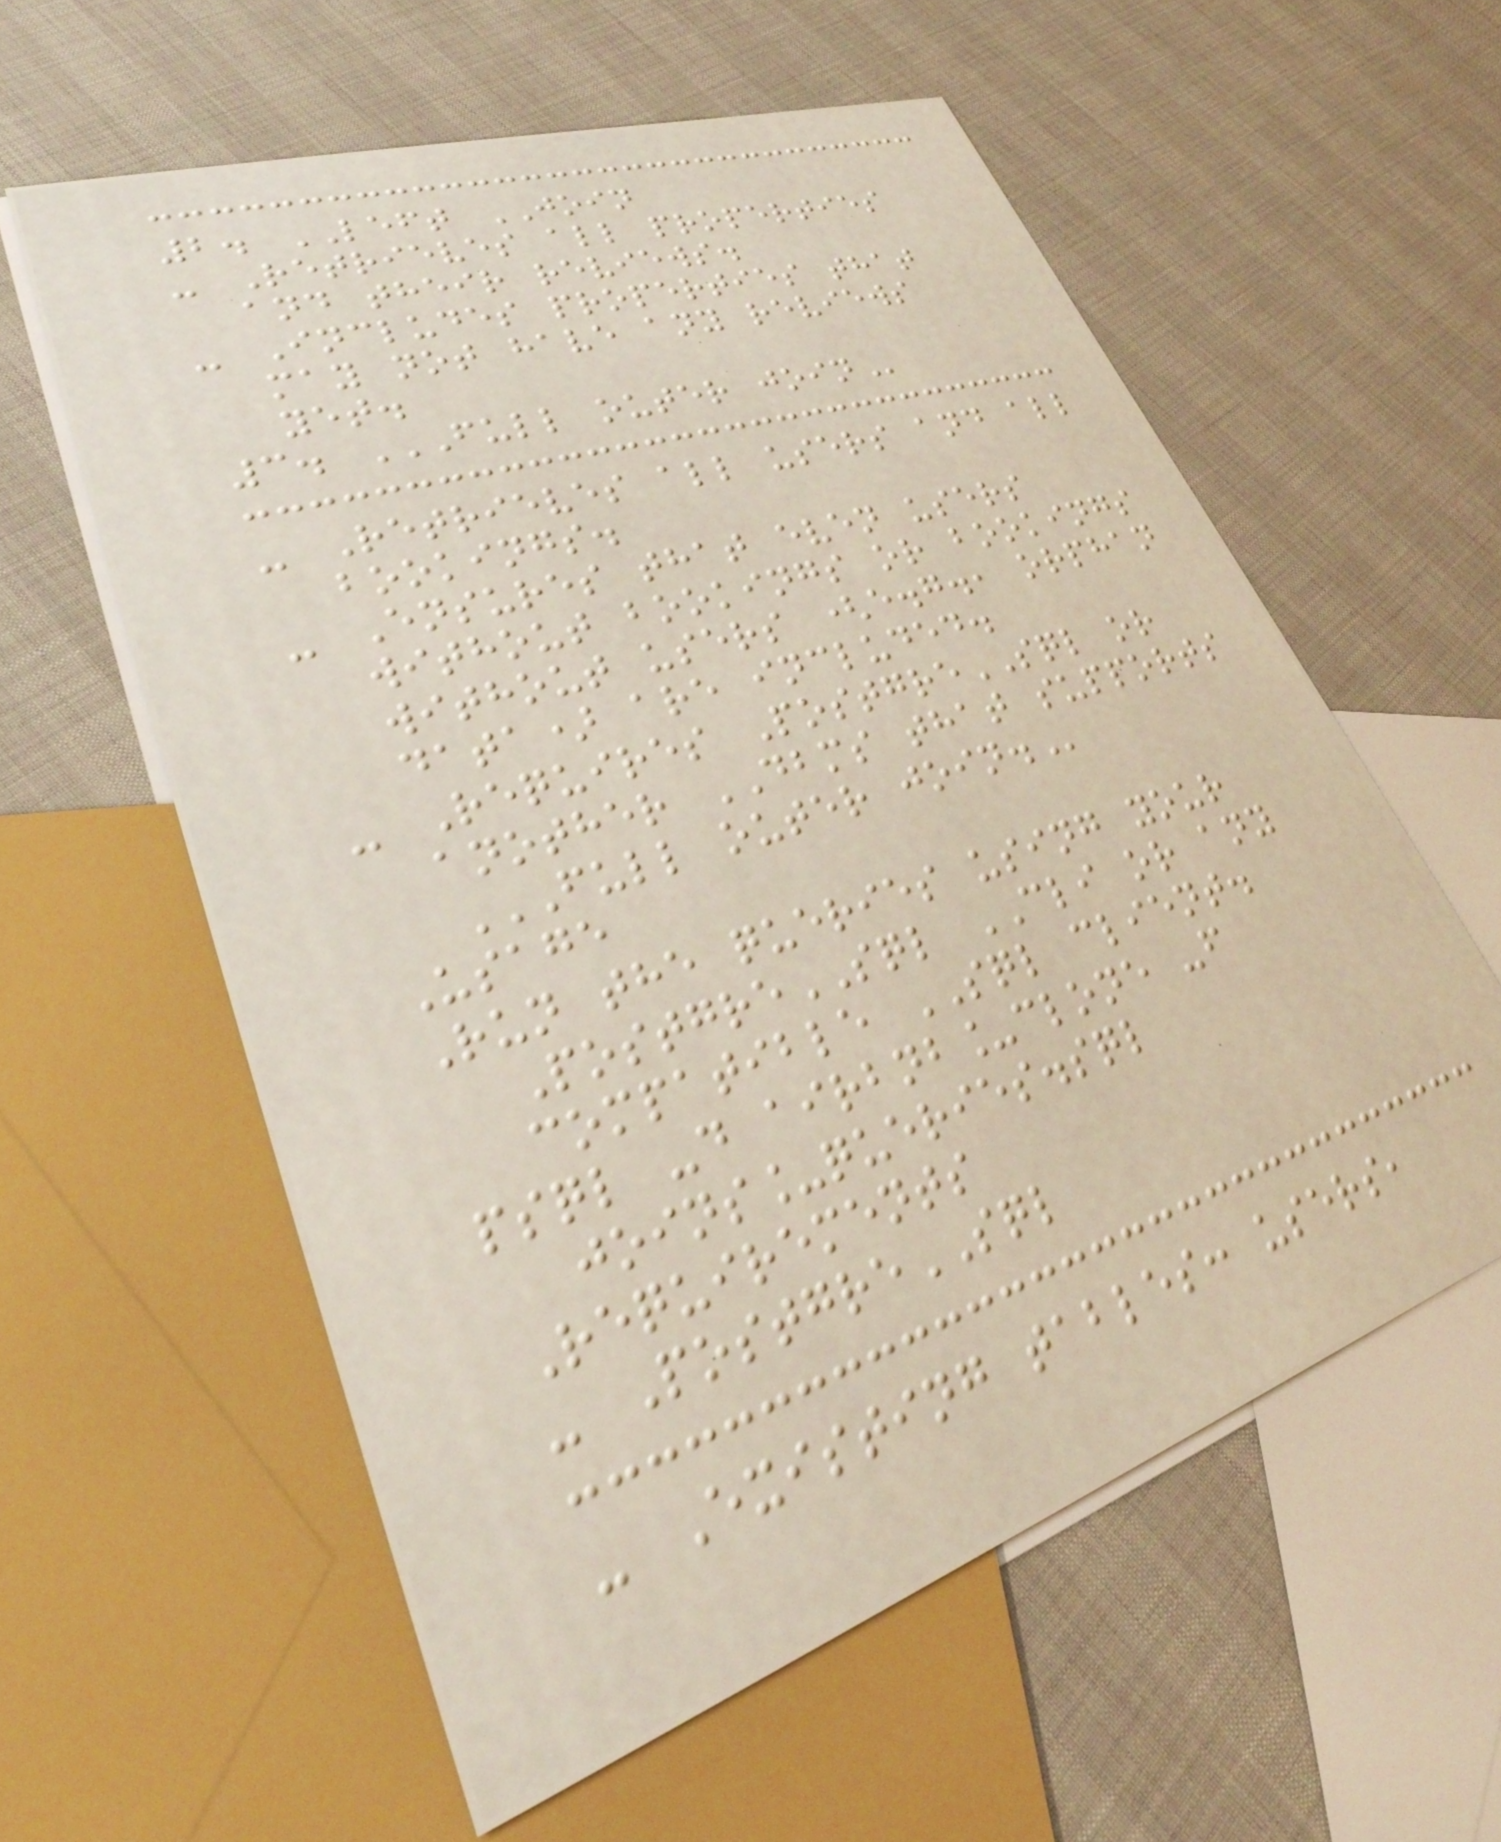2. LEFT JOIN
- Retrieves all properties
and their reviews.
- Includes properties that
may not have any reviews
yet.
3. FULL OUTER JOIN
- Retrieves all users and all
bookings.
- Ensures that even users
without bookings or bookings
without users (e.g., orphan
data) are included.
- Requires PostgreSQL or
another DBMS that supports
FULL OUTER JOIN.
Usage
Run the queries using your
PostgreSQL CLI or any
compatible SQL client.
psql -d airbnb_clone -f
joins_queries.sql
Requirements
- PostgreSQL
- Existing tables: users,
